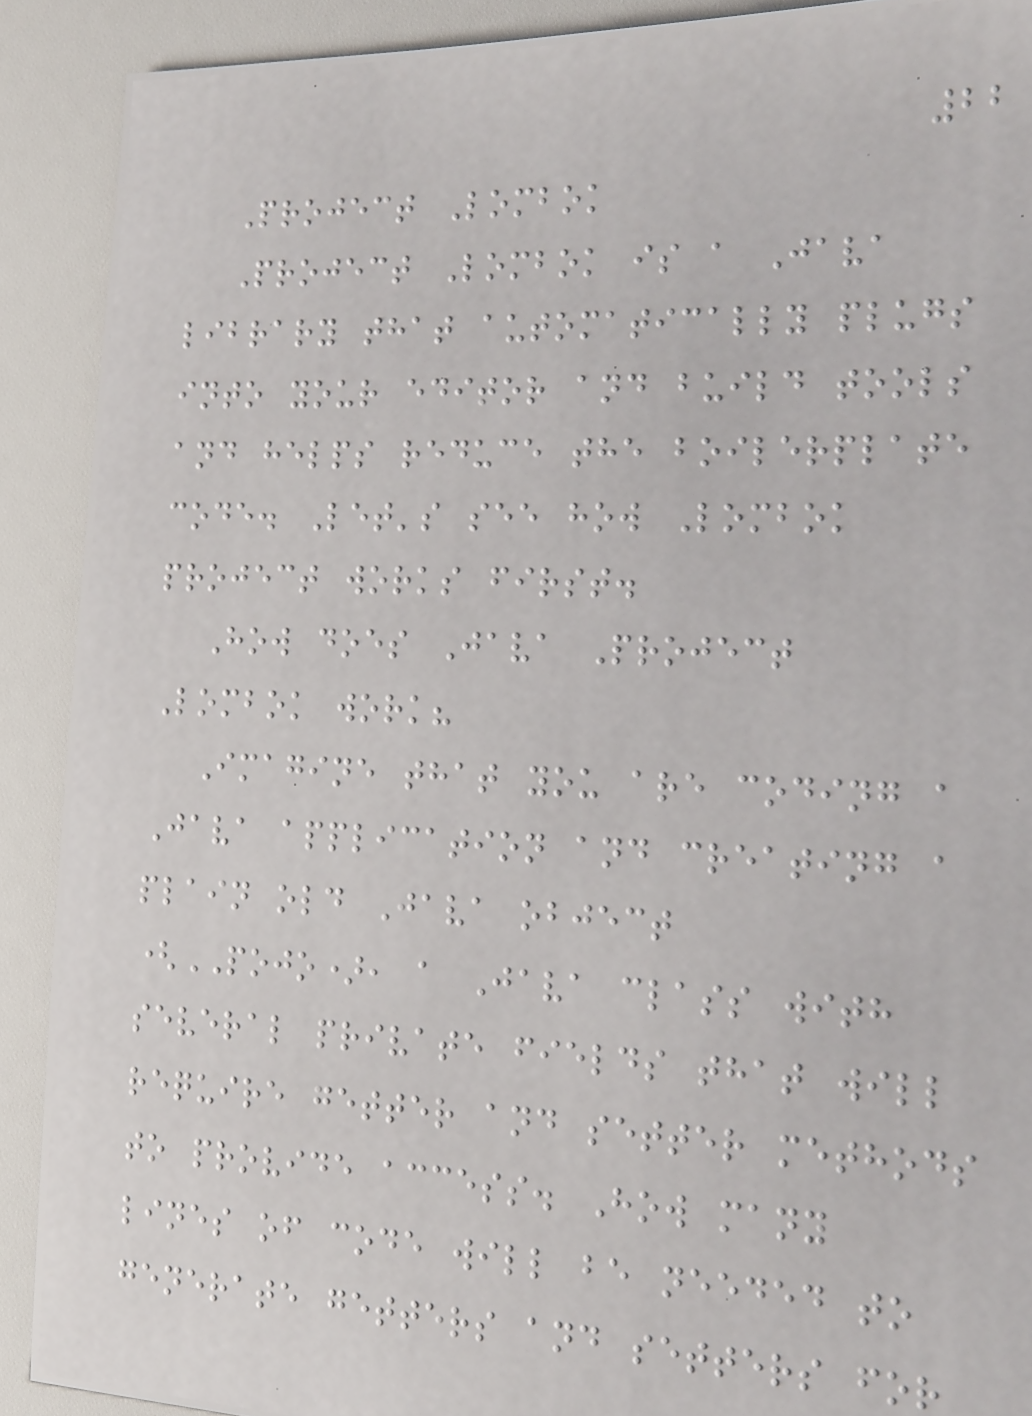22
Project Lombok
Project Lombok is a Java
library that automatically plugs
into your editor and build tools
and helps reduce the boilerplate
code. Let's see how Lombok
project works first.
How does Java Project
Lombok work?
Imagine that you are coding a
Java application and creating a
plain old Java object
(POJO), a Java class with
several private fields that will
require getter and setter methods
to provide access. How many
lines of code will be needed to
generate getters and setters for
